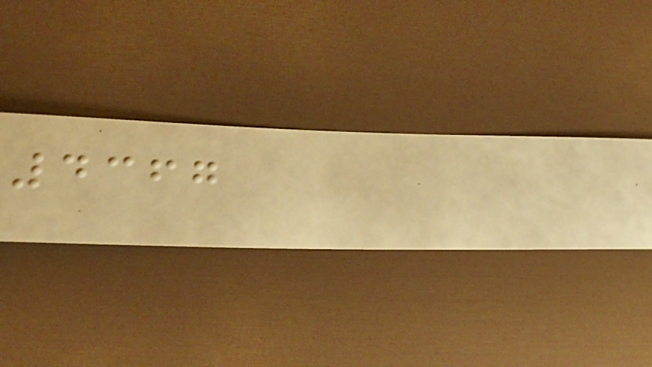4367
